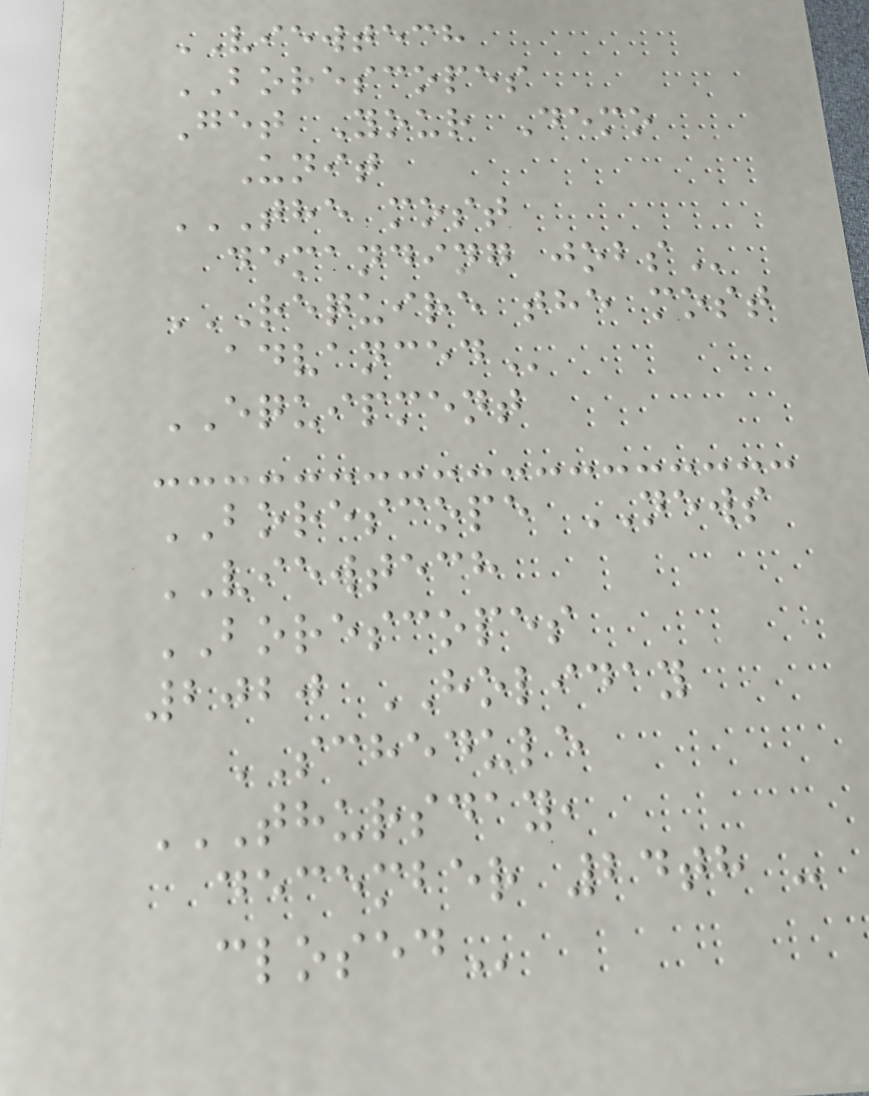VIEWTECH
BORESCOPES
Get Your Demo
Unit
THE MOST
DEMANDING JOBS
REQUIRE THE MOST
ADVANCED
EQUIPMENT
BORESCOPE NEWS
VIEWTECH
BORESCOPES
2020 HOLIDAY
SCHEDULE
THURSDAY,
DECEMBER 24TH -
CLOSED
